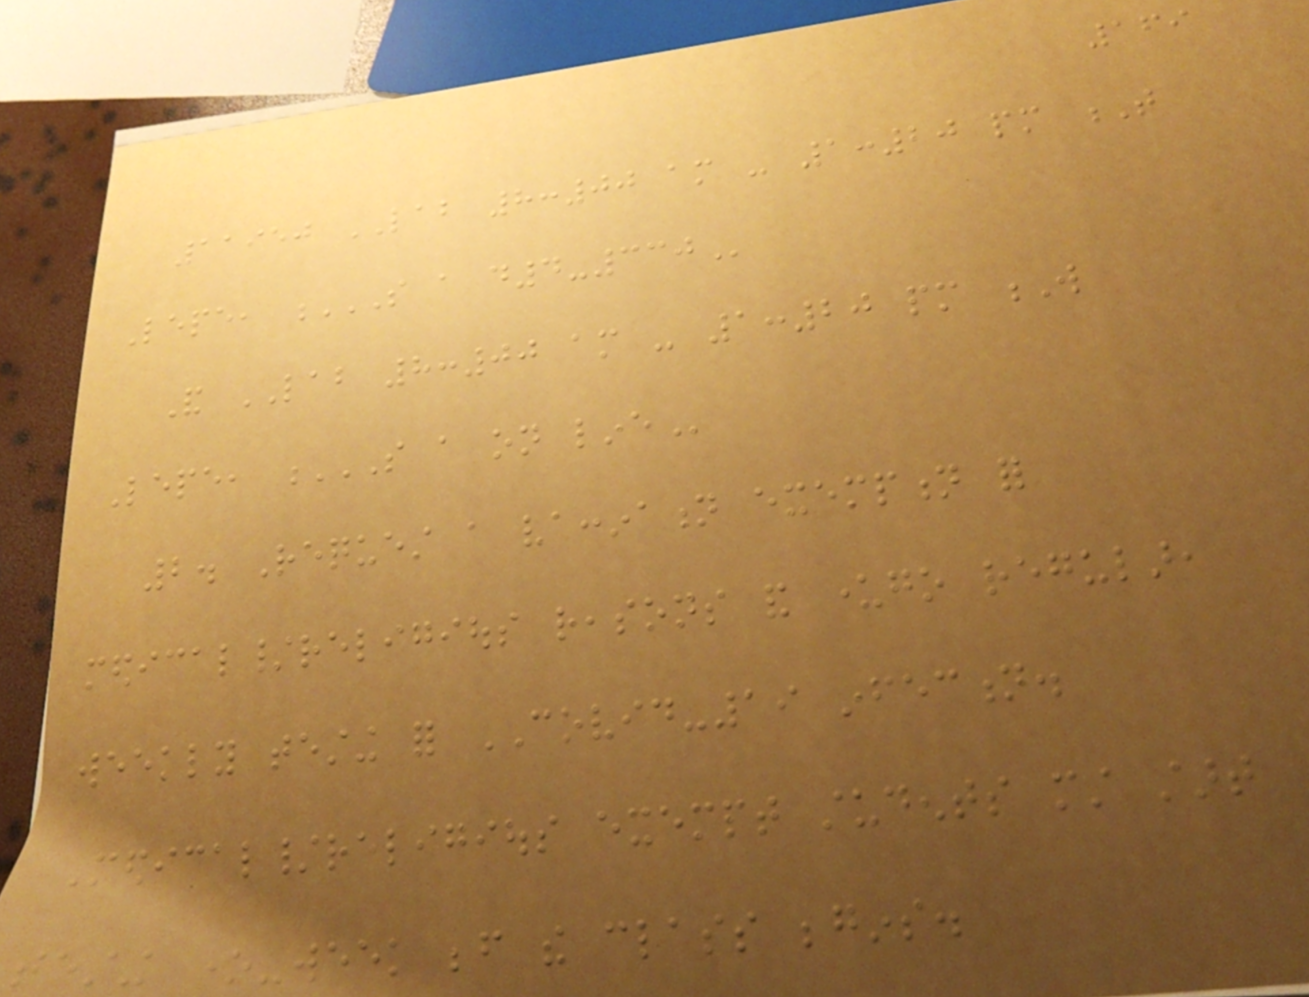169
11950 LAB 8:00 am - 1:20 pm T
Lepe, S A D4-330
And LAB 8:00 am - 1:20 pm W
Lepe, S A ON LINE
2. Request a vaccination exemption for
medical/religious reasons and undergo regular,
weekly testing for COVID-19 infection.
Medical/religious exempt students must start
testing one-week before the class begins.
